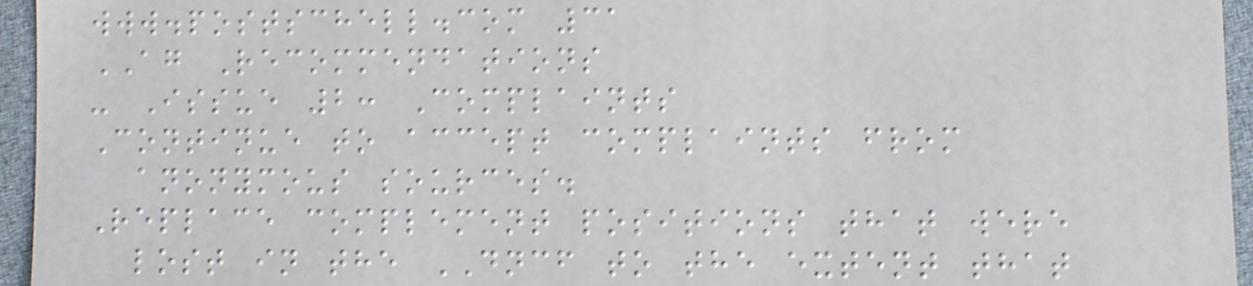www.postschell.com 31
AG Recommendations
- Issue 2: Complaints
Continue to accept complaints from
anonymous sources.
Replace complement positions that were
lost in the DNCF to the extent that
